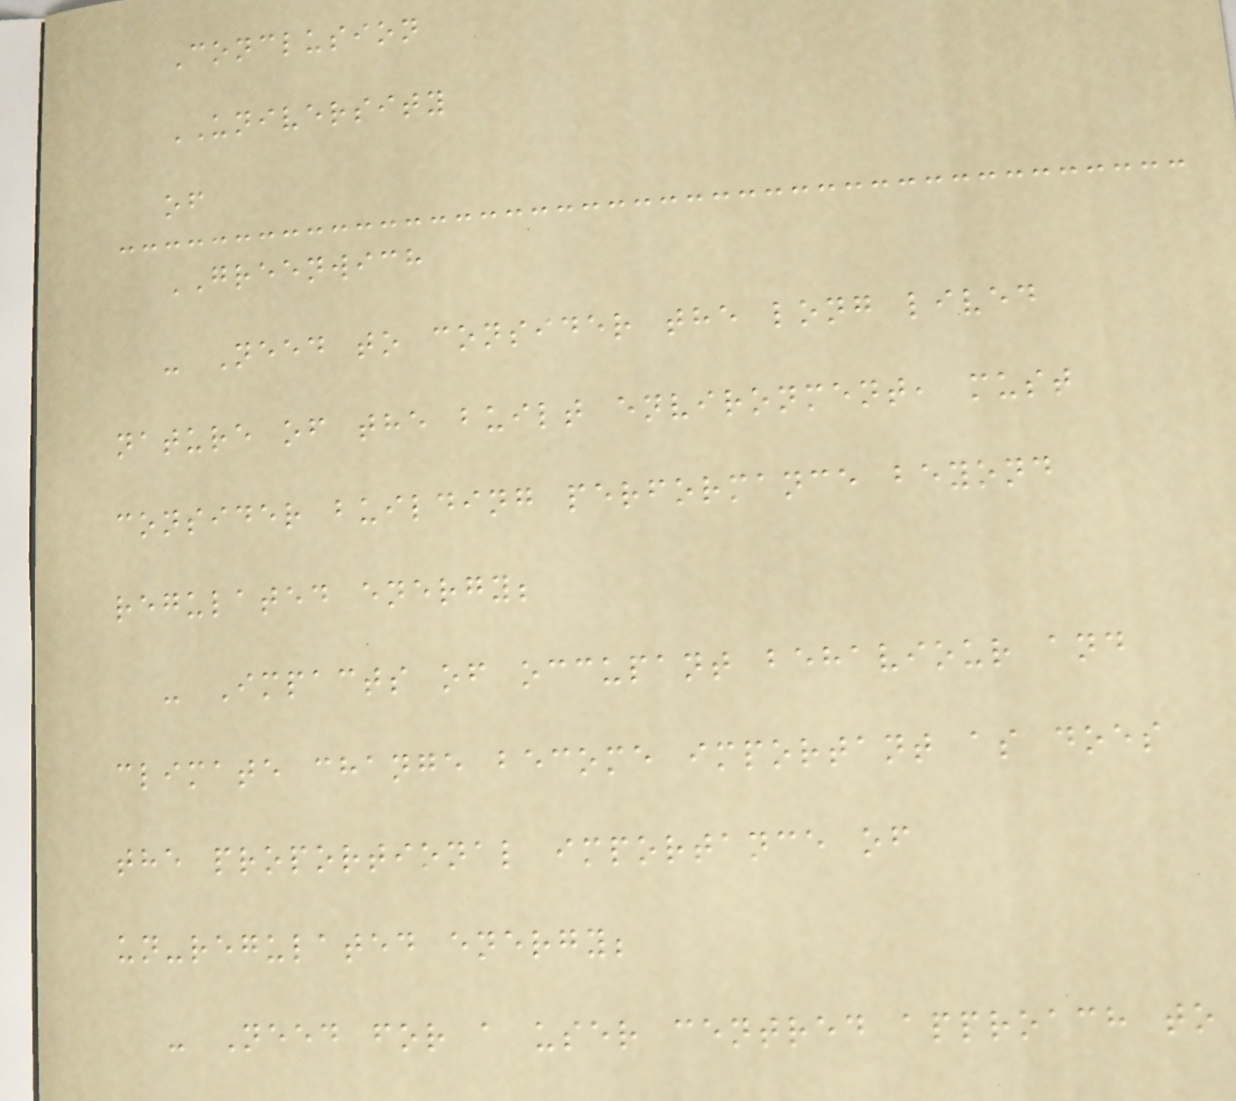Conclusion
UNIVERSITY
of
GREENWICH
- Need to consider the long lived
nature of the built environment, must
consider building performance beyond
regulated energy;
- Impacts of occupant behaviour and
climate change become important as does
the proportional importance of
un-regulated energy;
- Need for a user centred approach to
